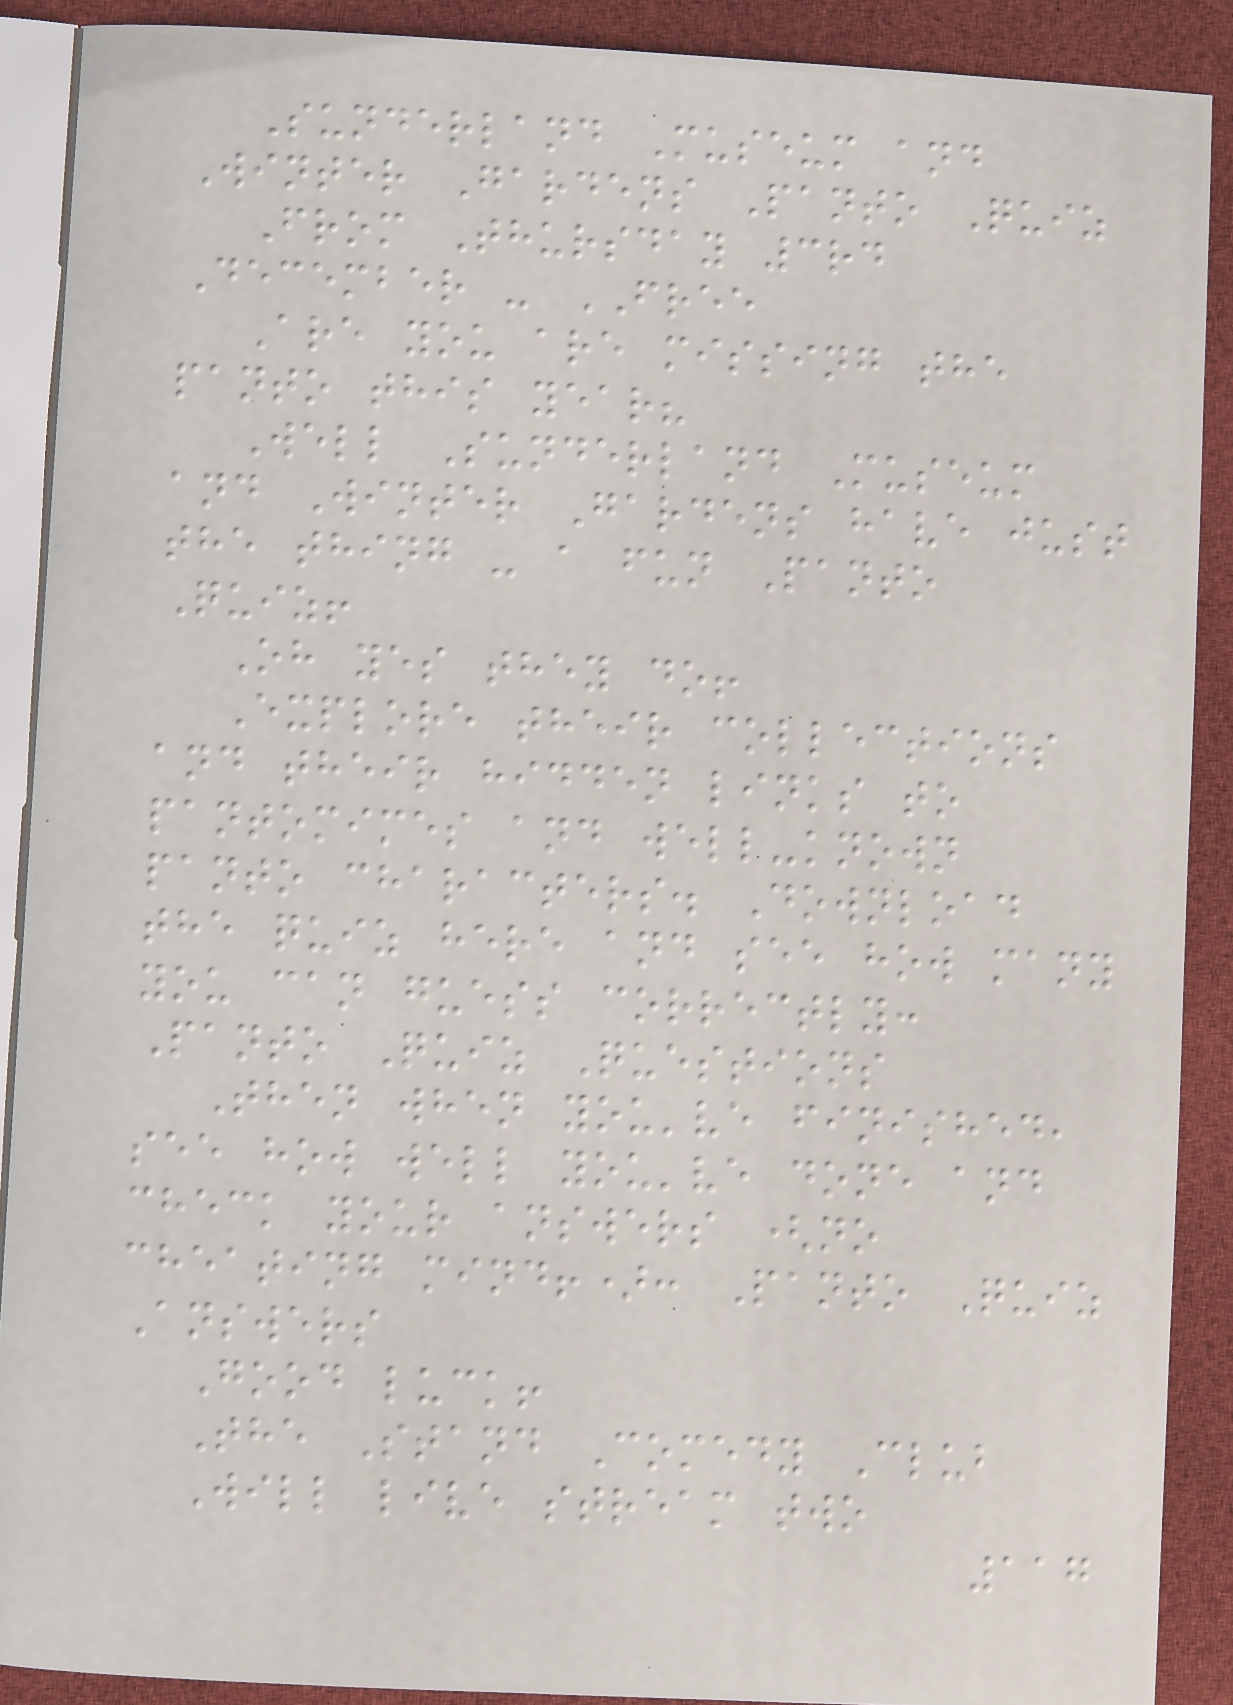Sunderland Museum and
Winter Gardens Panto Quiz
From Thursday 3rd
December - FREE
Are you are missing the
panto this year?
Well Sunderland Museum
and Winter Gardens have just
the thing - a fun Panto
Quiz!
Oh yes they do!
Explore their collections
and their hidden links to
pantomimes and well-known
panto characters. Download
the quiz here and see how many
you can guess correctly:
Panto Quiz Questions
Then when you've finished,
see how well you've done and
check your answers (no
cheating mind!): Panto Quiz
Answers
Good luck!
The Stand Comedy Club
Will live stream two
117
